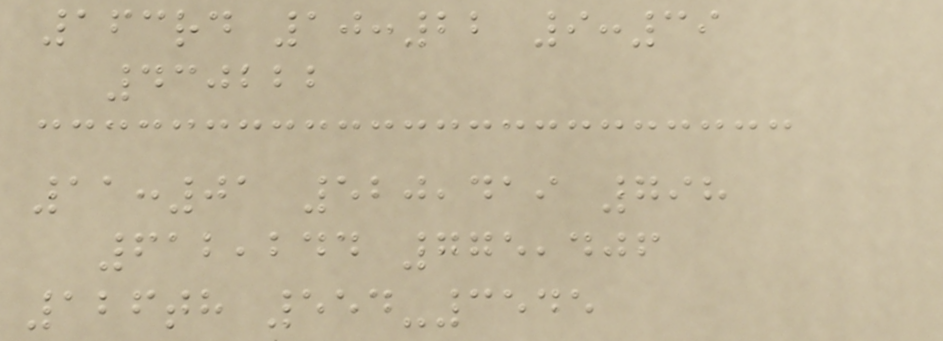163rd 10:22 9:39
430222
11:01 520,419 798
612,244 775,406
126th 554-3545
